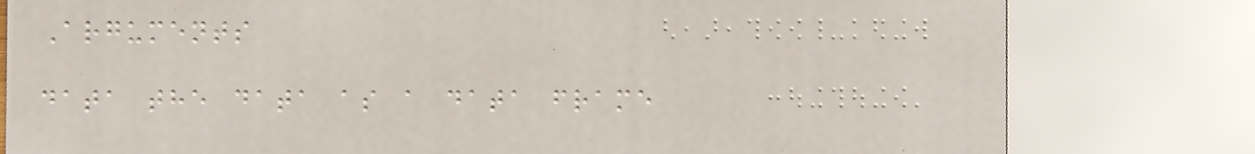Arguments
data the data as a data frame
